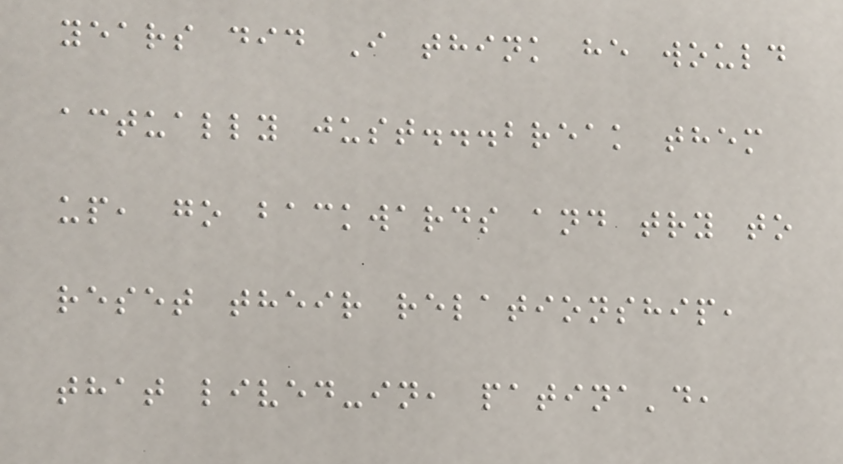years did I think he would
actually just...break them
up, go backwards and try to
reset their relationship,
that lived-in, patina'd,
